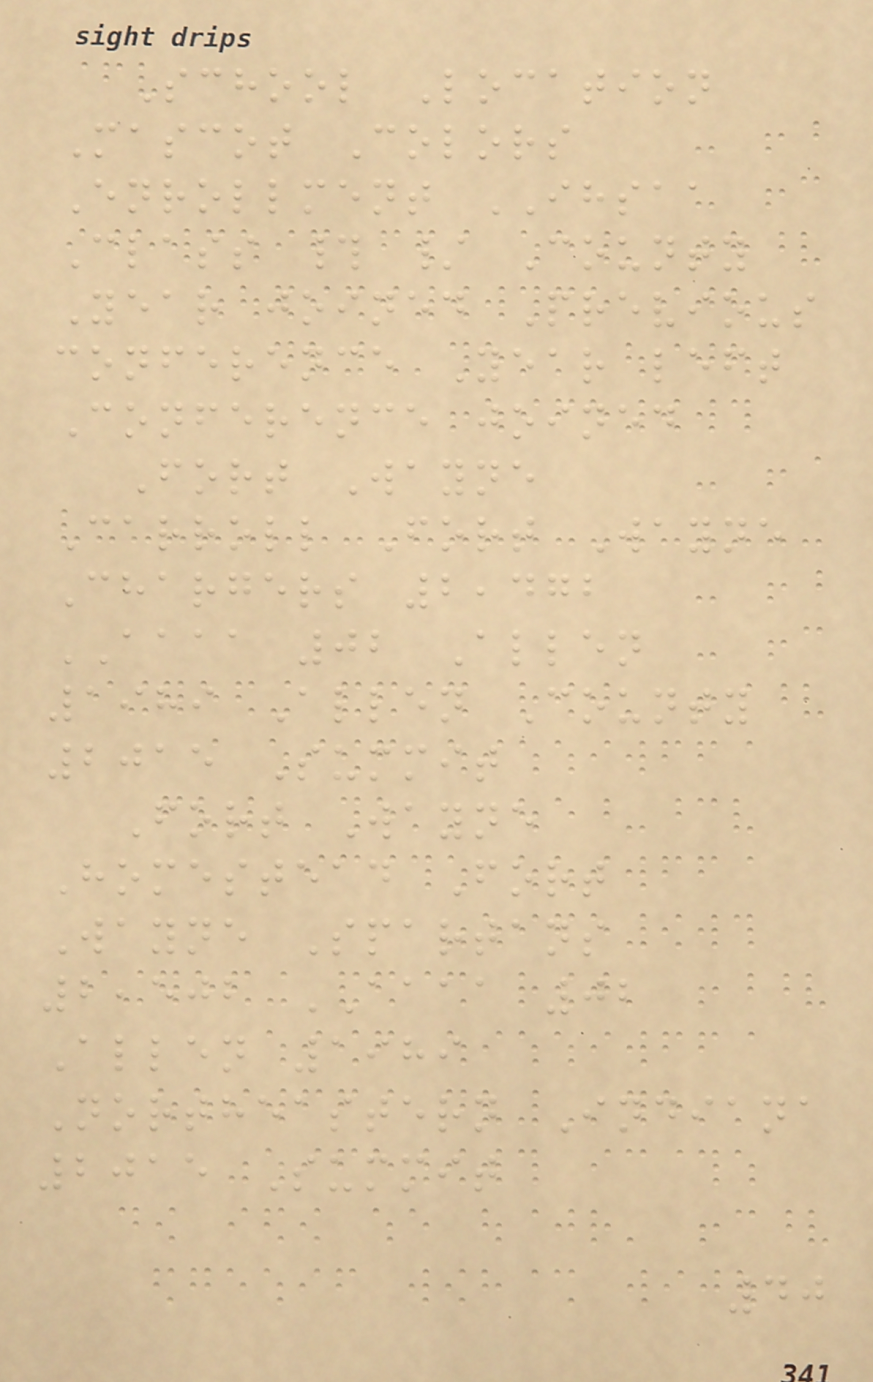School Location
Mascot Colors
Enrollment IHSAA
Class # / County
Year joined Previous
conference Year left
Conference joined
Fort Wayne
Carroll Fort Wayne
Chargers 2,472
AAAA 02 Allen
1989 Allen County
2015 Summit
Fort Wayne
Homestead Fort
Wayne Spartans
2,502 AAAA 02
Allen 1989
Northeastern Indiana
2015 Summit
40
